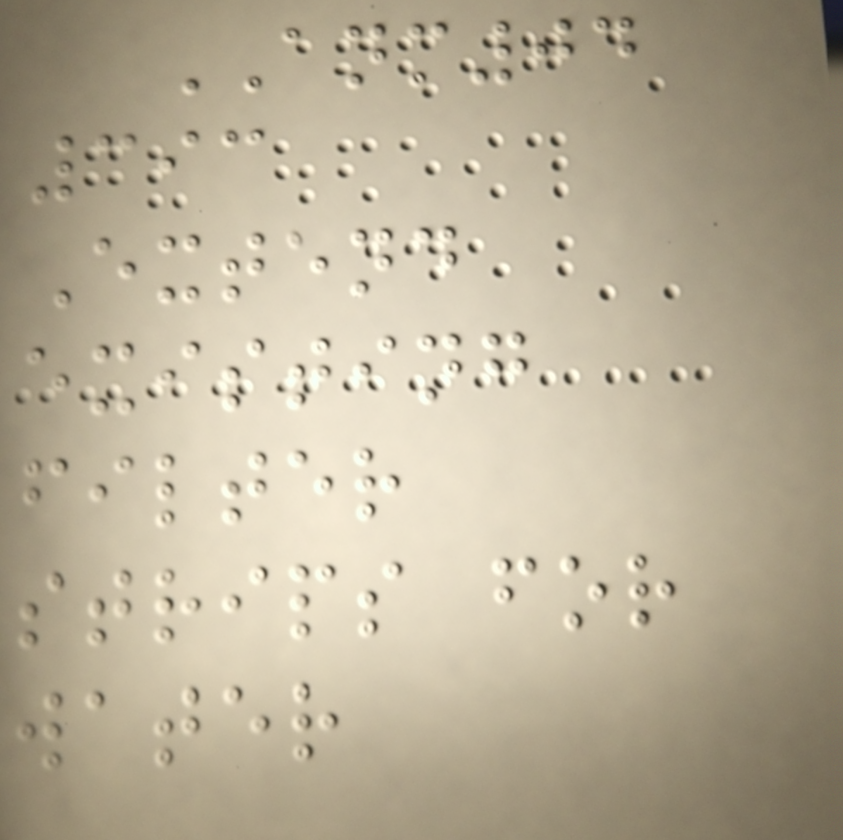ANM04
393
Extend
existing
filter
strips for
water
